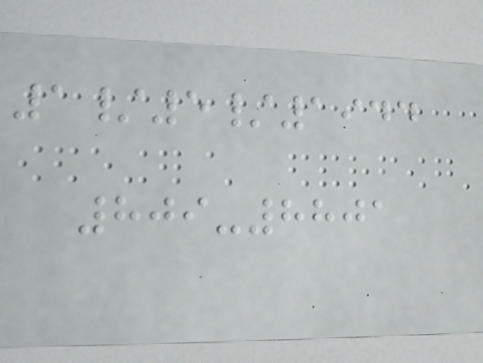1/5/1944
809-8801
